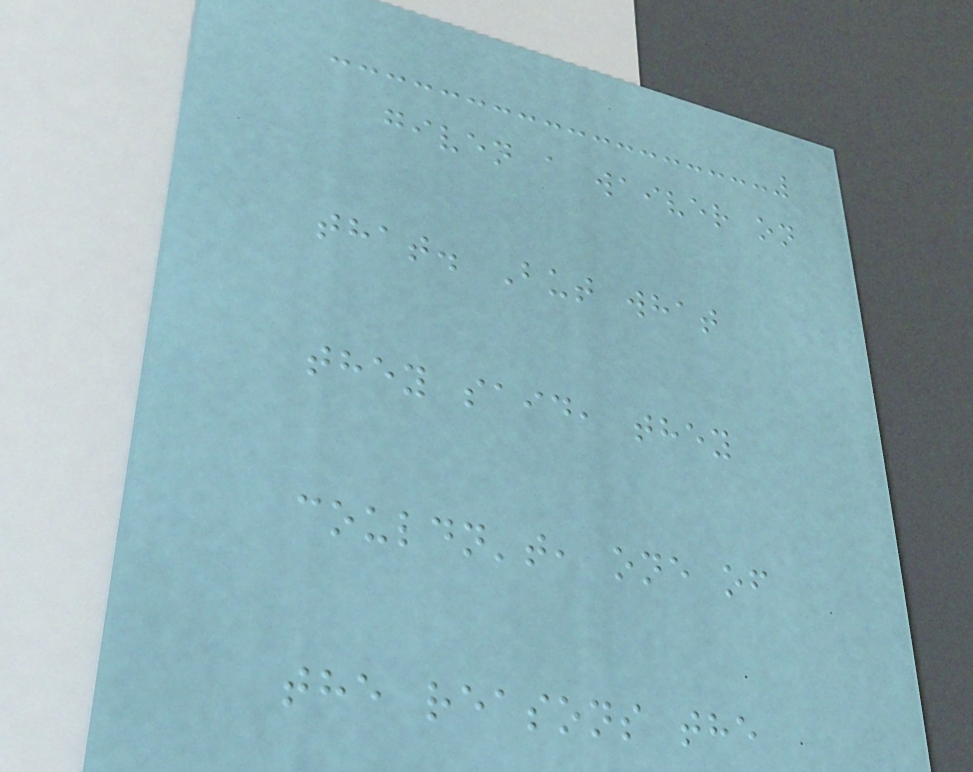given a waiver on
that. But what
they said, they
couldn't, one of
the reasons the
